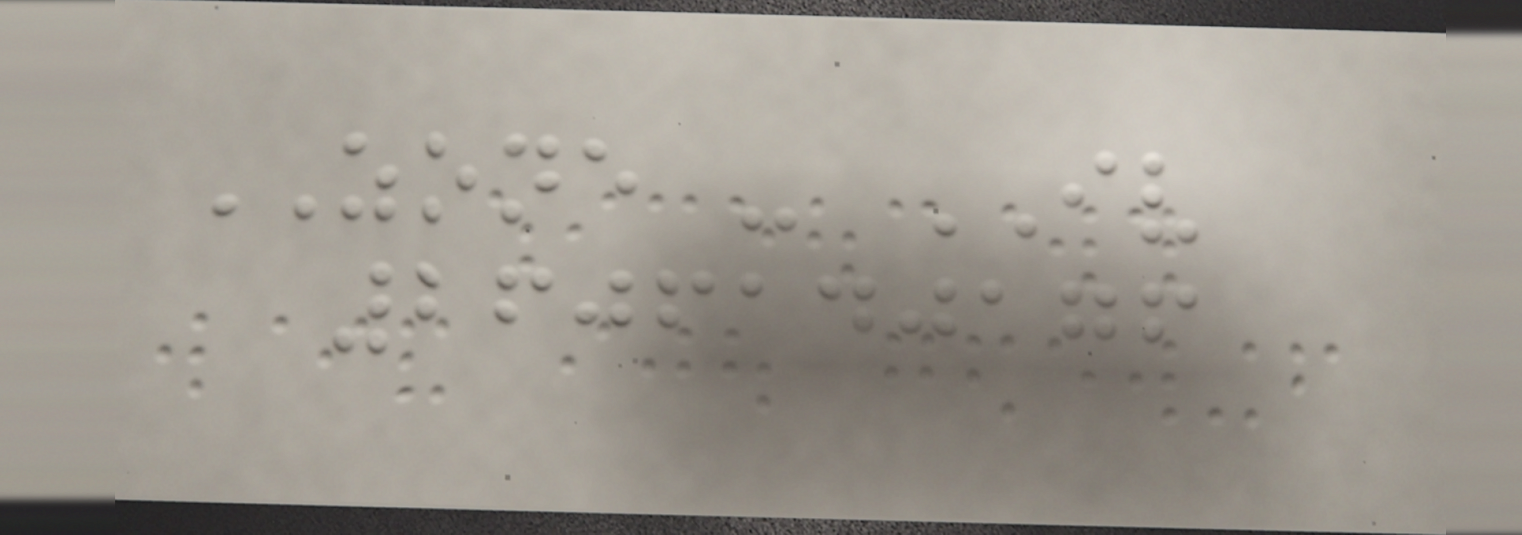ZONE - IV
2606140176
